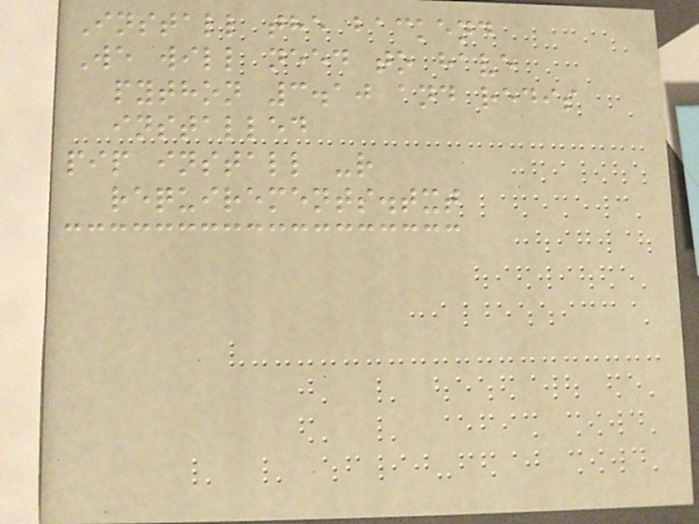Install the backend
We will need to have
python 3.10 and redis
installed
pip install -r
requirements.txt
